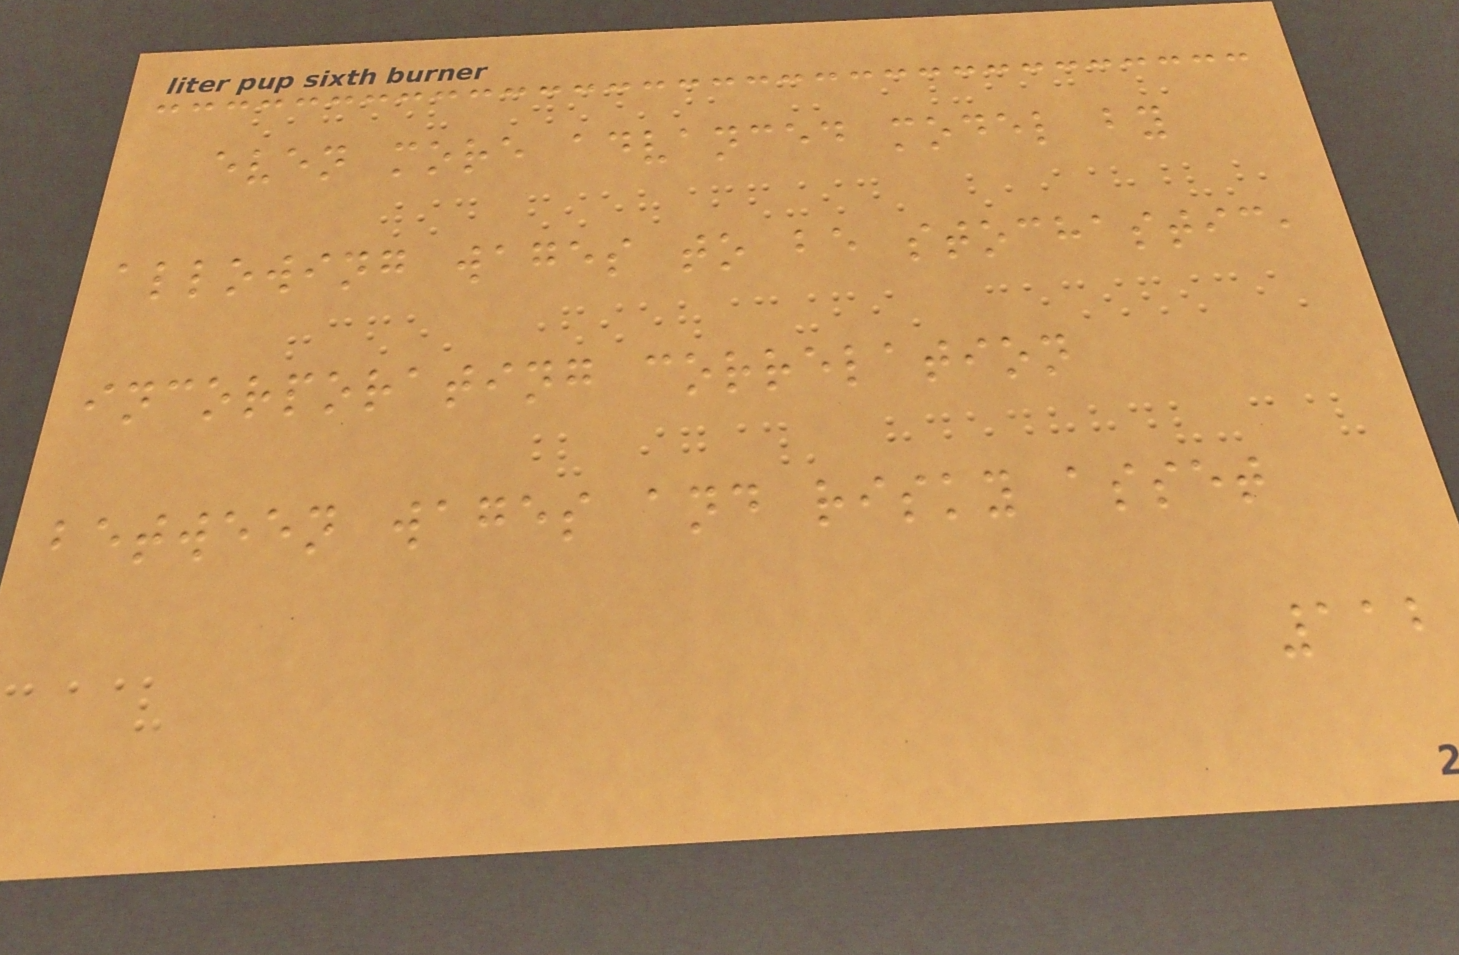even more advanced model by
allowing wages to be stochastic,
incorporating correlation
between wages and risky asset
112
